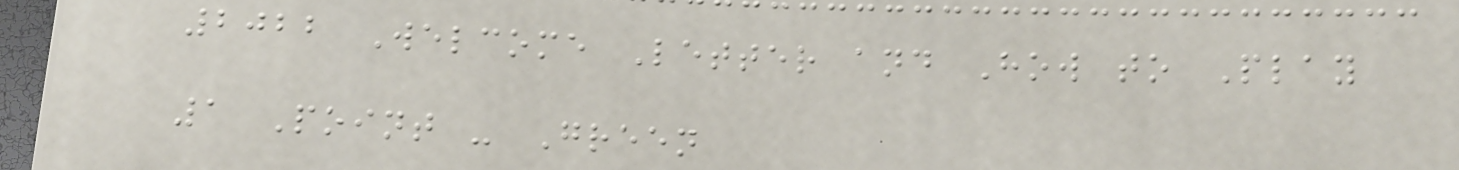2022 Welcome Letter and How to Play
1 Point - Green
